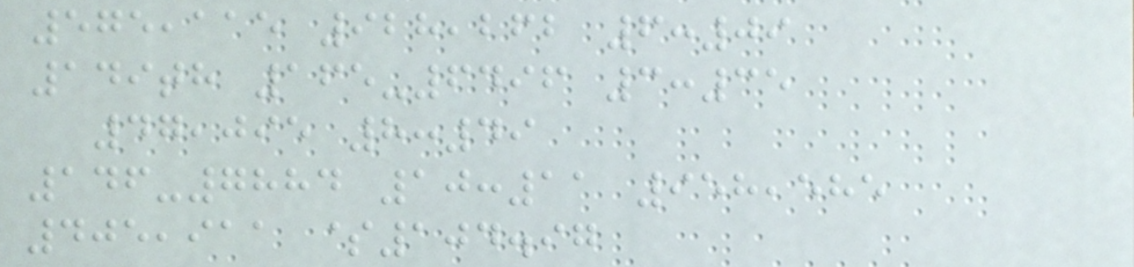575,115 928,262 6:09
149th 165-6496 3:35
47,095 8:49
146-7884 10:11 958,585
405,911 $104.97
